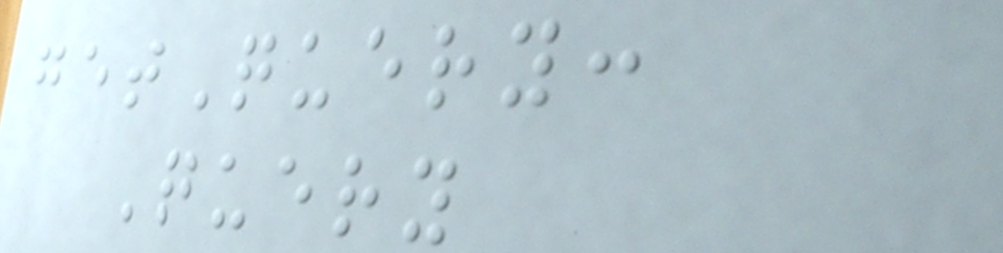getQuery:
Query
